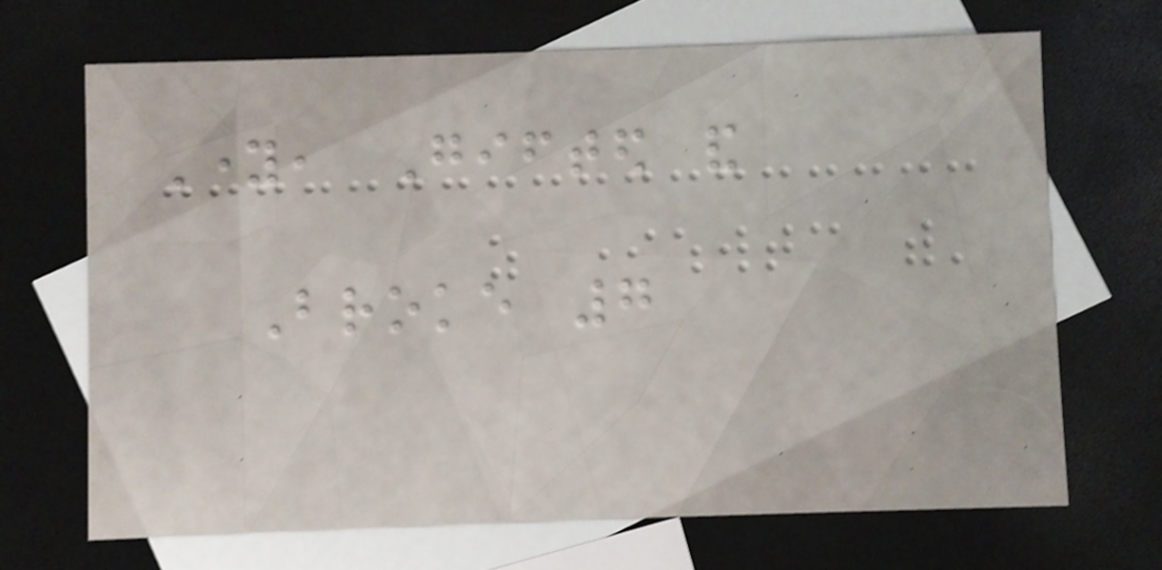Young, Gifted and
Broke 7
